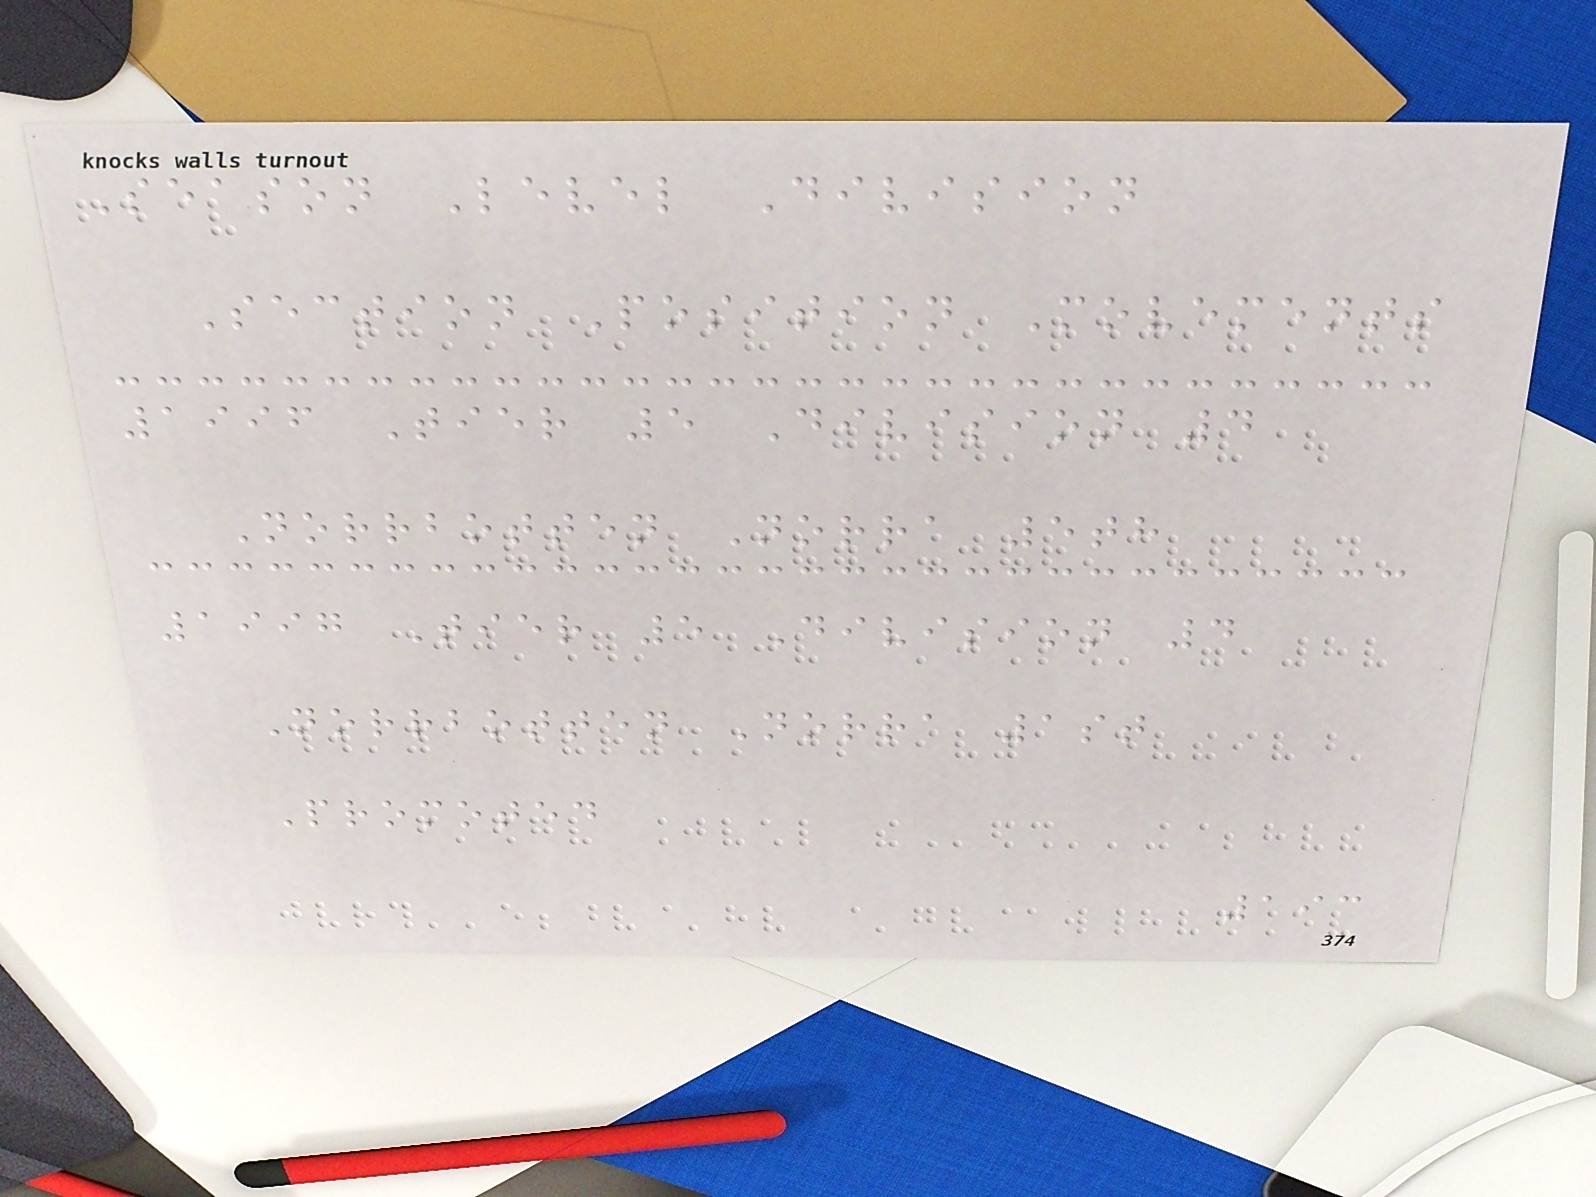Season Level Division
Section Position Movements
1996 Tier 5 Division 4
Norrbotten Norra 5th
1997 Tier 5 Division 4
Norrbotten Norra 1st
Promoted
193
